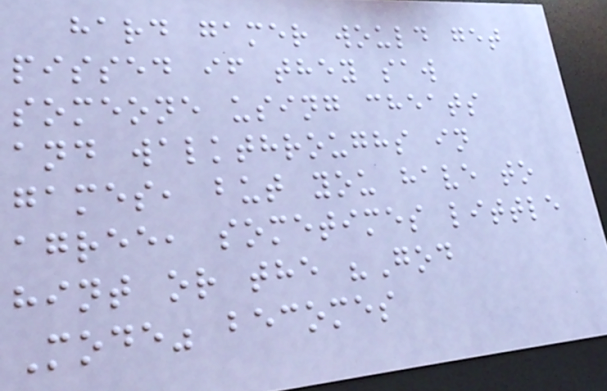hard gamer would get
pissed if they saw
someone using cheats
and walkthroughs in
games, but you have to
agree, sometimes little
hint or the "God
Mode" becomes
